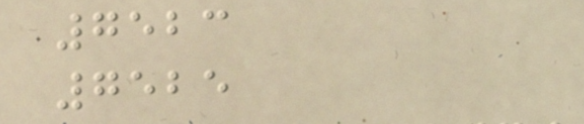7523
7525
